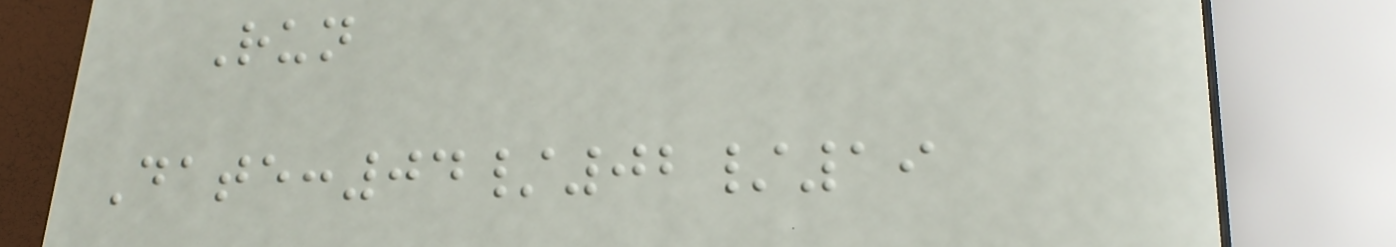Run
Date:04/02/19
